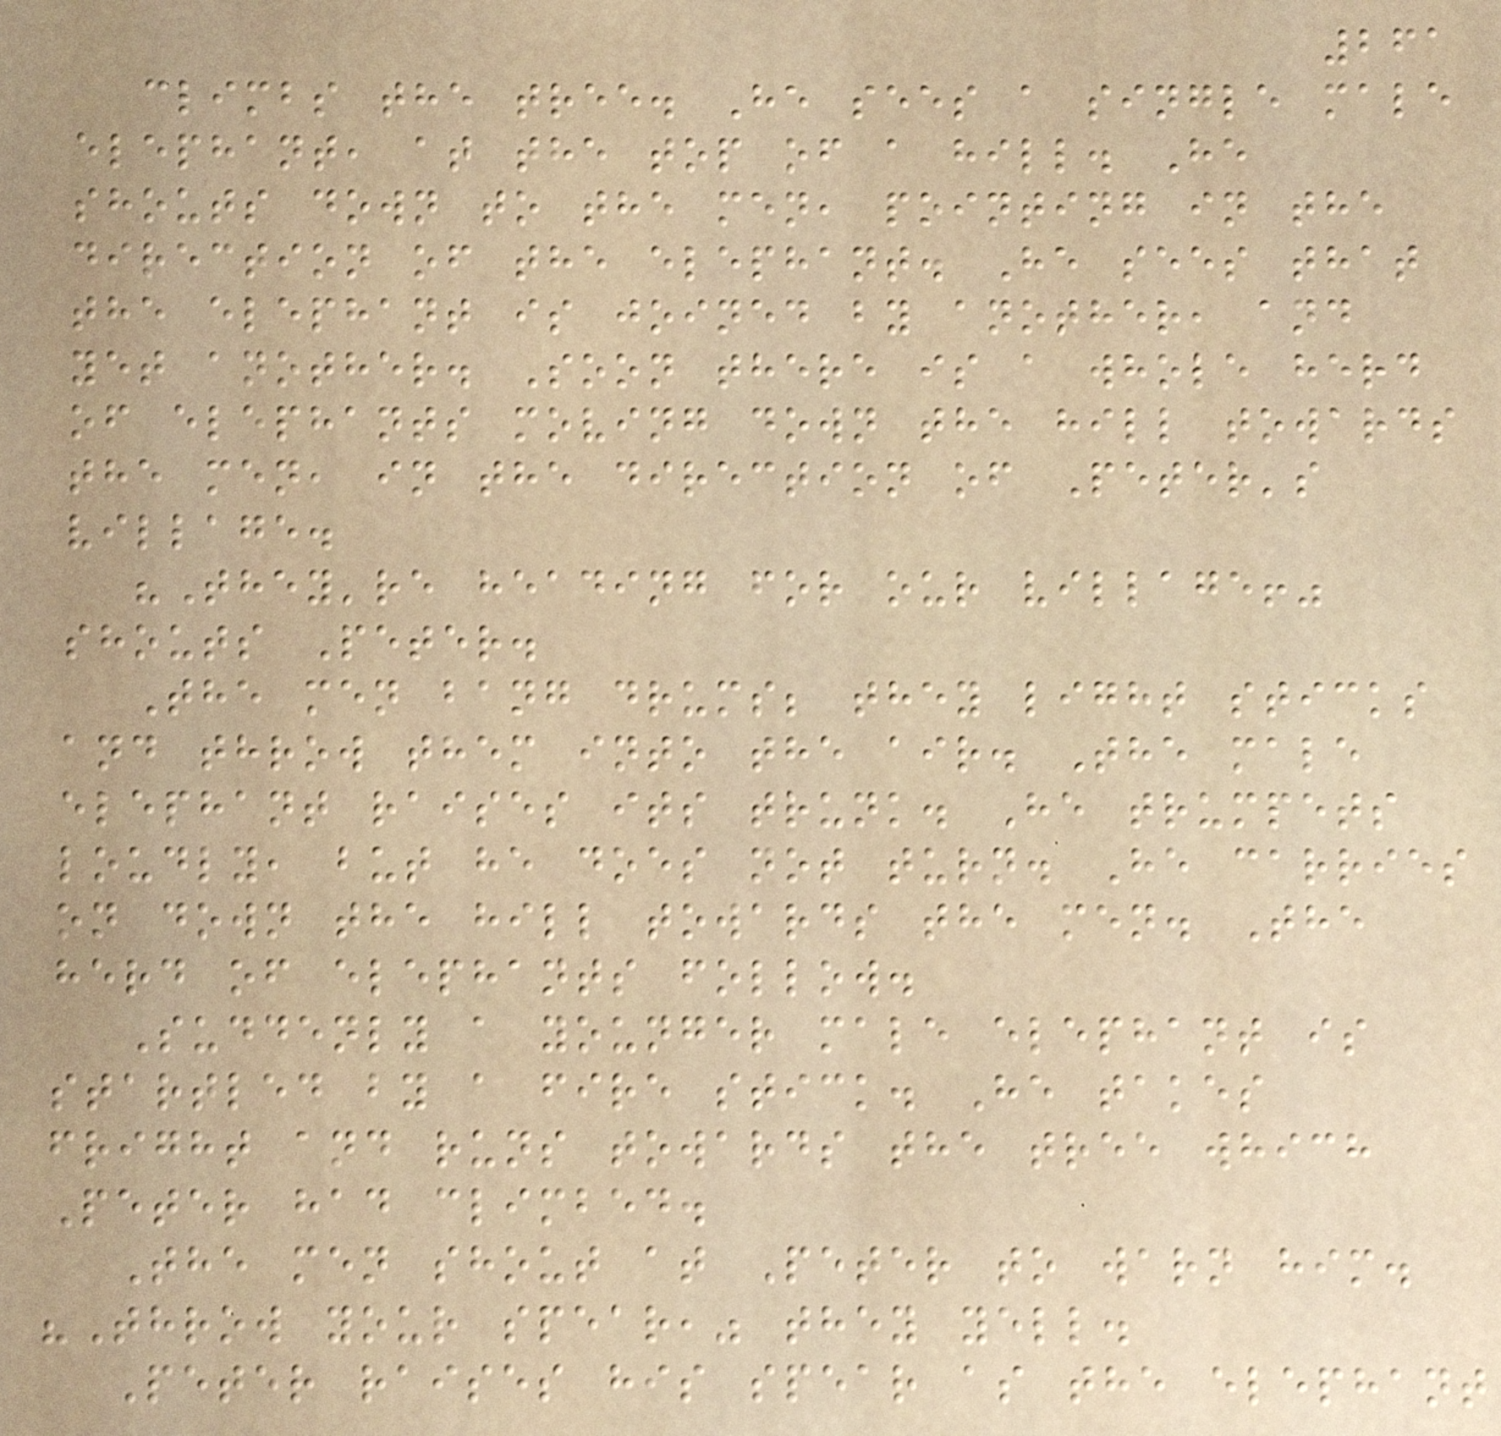261
climbs the tree. He sees a single male
elephant, at the top of a hill. He
shouts down to the men, pointing in the
direction of the elephant. He sees that
the elephant is joined by another, and
yet another. Soon there is a whole herd
of elephants moving down the hill towards
the men, in the direction of Peter's
village.
"They're heading for our village!"
shouts Peter.
The men bang drums; they light sticks
and throw them into the air. The male
elephant raises its trunk. He trumpets
loudly, but he does not turn. He carries
on down the hill towards the men. The
herd of elephants follow.
Suddenly a younger male elephant is
startled by a fire stick. He takes
fright and runs towards the tree which
Peter had climbed.
The men shout at Peter to warn him.
"Throw your spear," they yell.
Peter raises his spear as the elephant
